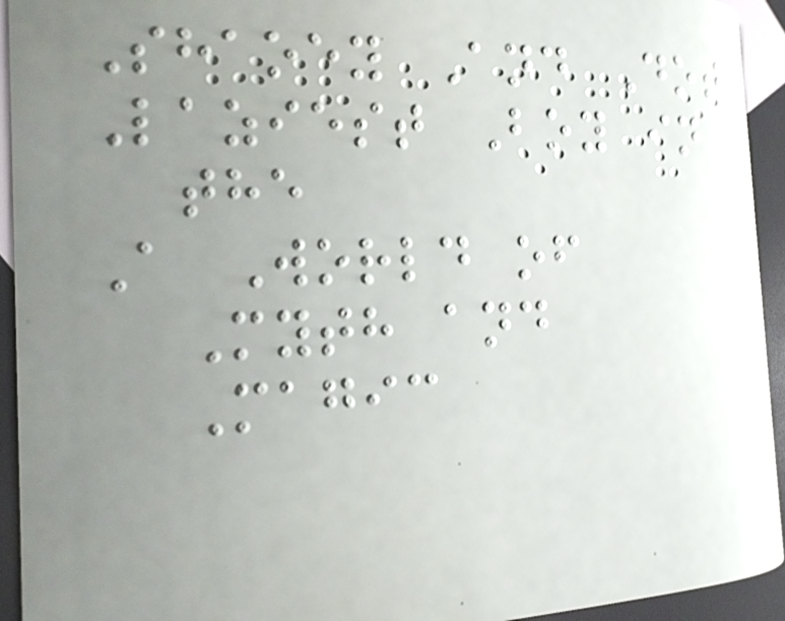Shaoey And Dot
Laziest Boy in
the
A World of
Myth and
Magic
